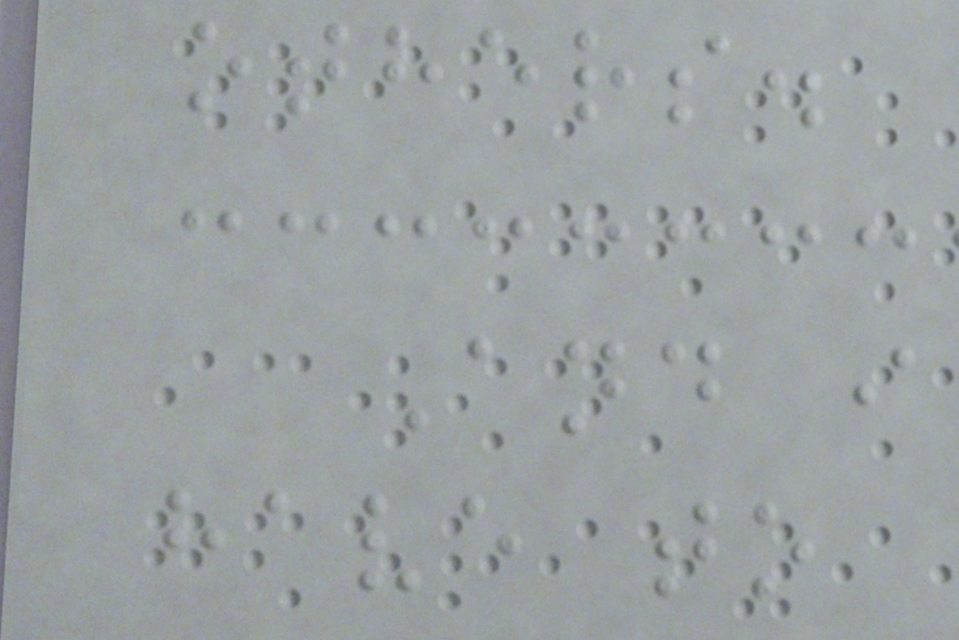others.
And i
have to
